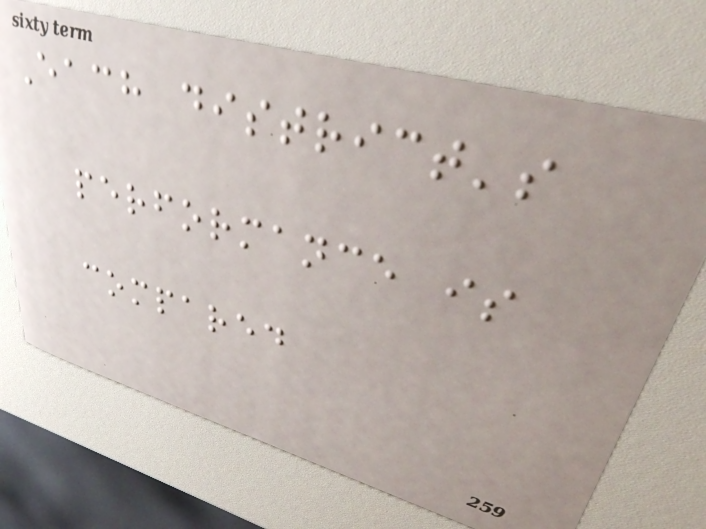Each district's
performance is
compared
